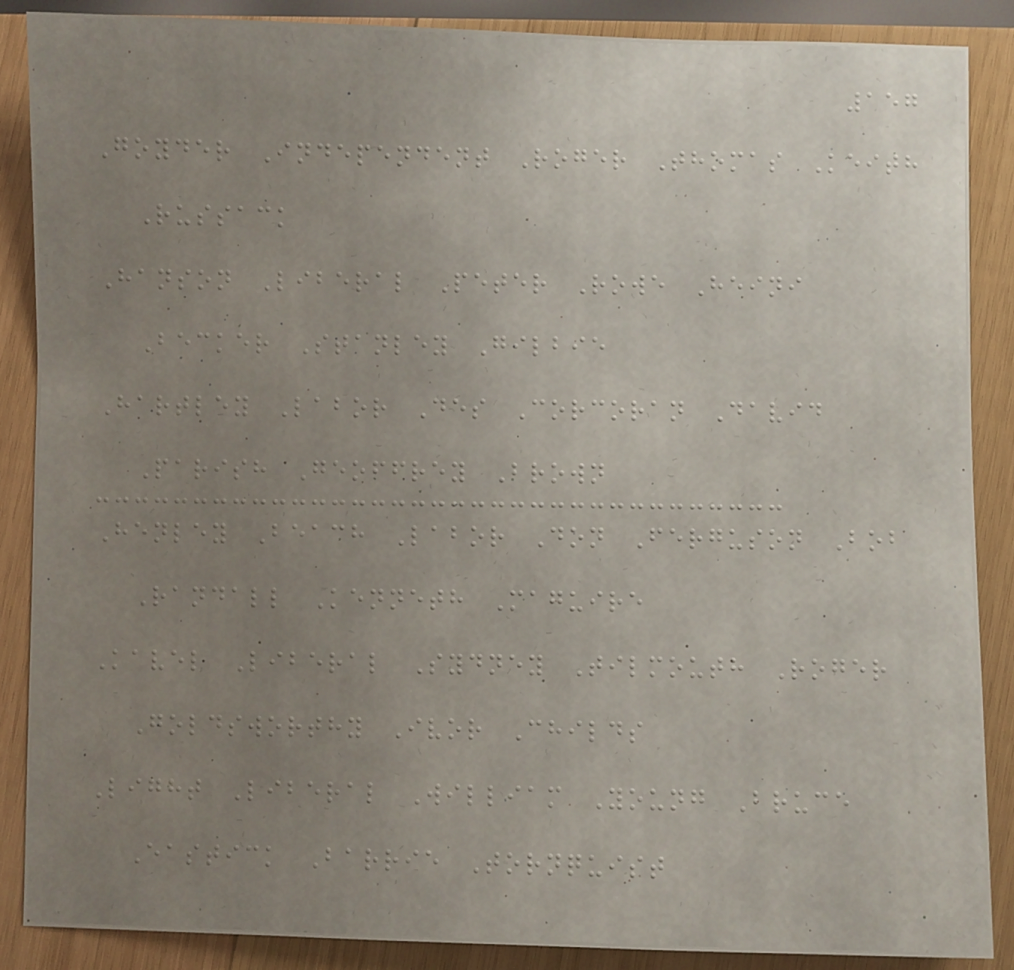157
Goyder Independent Roger Thomas Keith
Russack
Hanson Liberal Peter Rowe Heini
Becker Stanley Gilbie
Hartley Labor Des Corcoran David
Parish Geoffrey Brown
Henley Beach Labor Don Ferguson Bob
Randall Kenneth Maguire
Kavel Liberal Sydney Tilmouth Roger
Goldsworthy Ivor Childs
Light Liberal William Young Bruce
Eastick Barrie Tornquist
